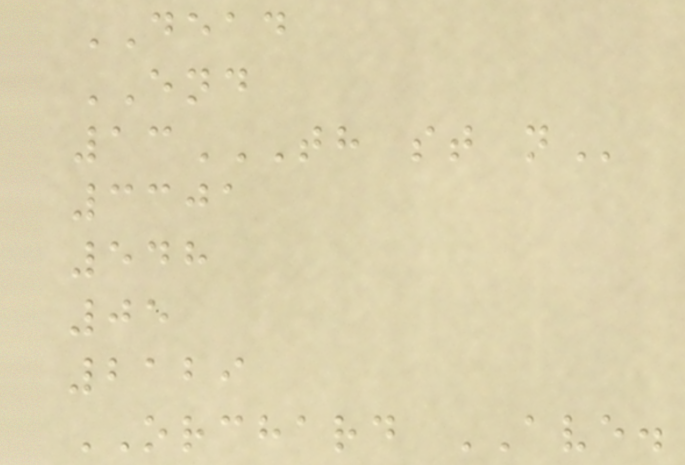DEAD
END
13TH ST N
3301
548
05
2129
ORCHARD AVE.
